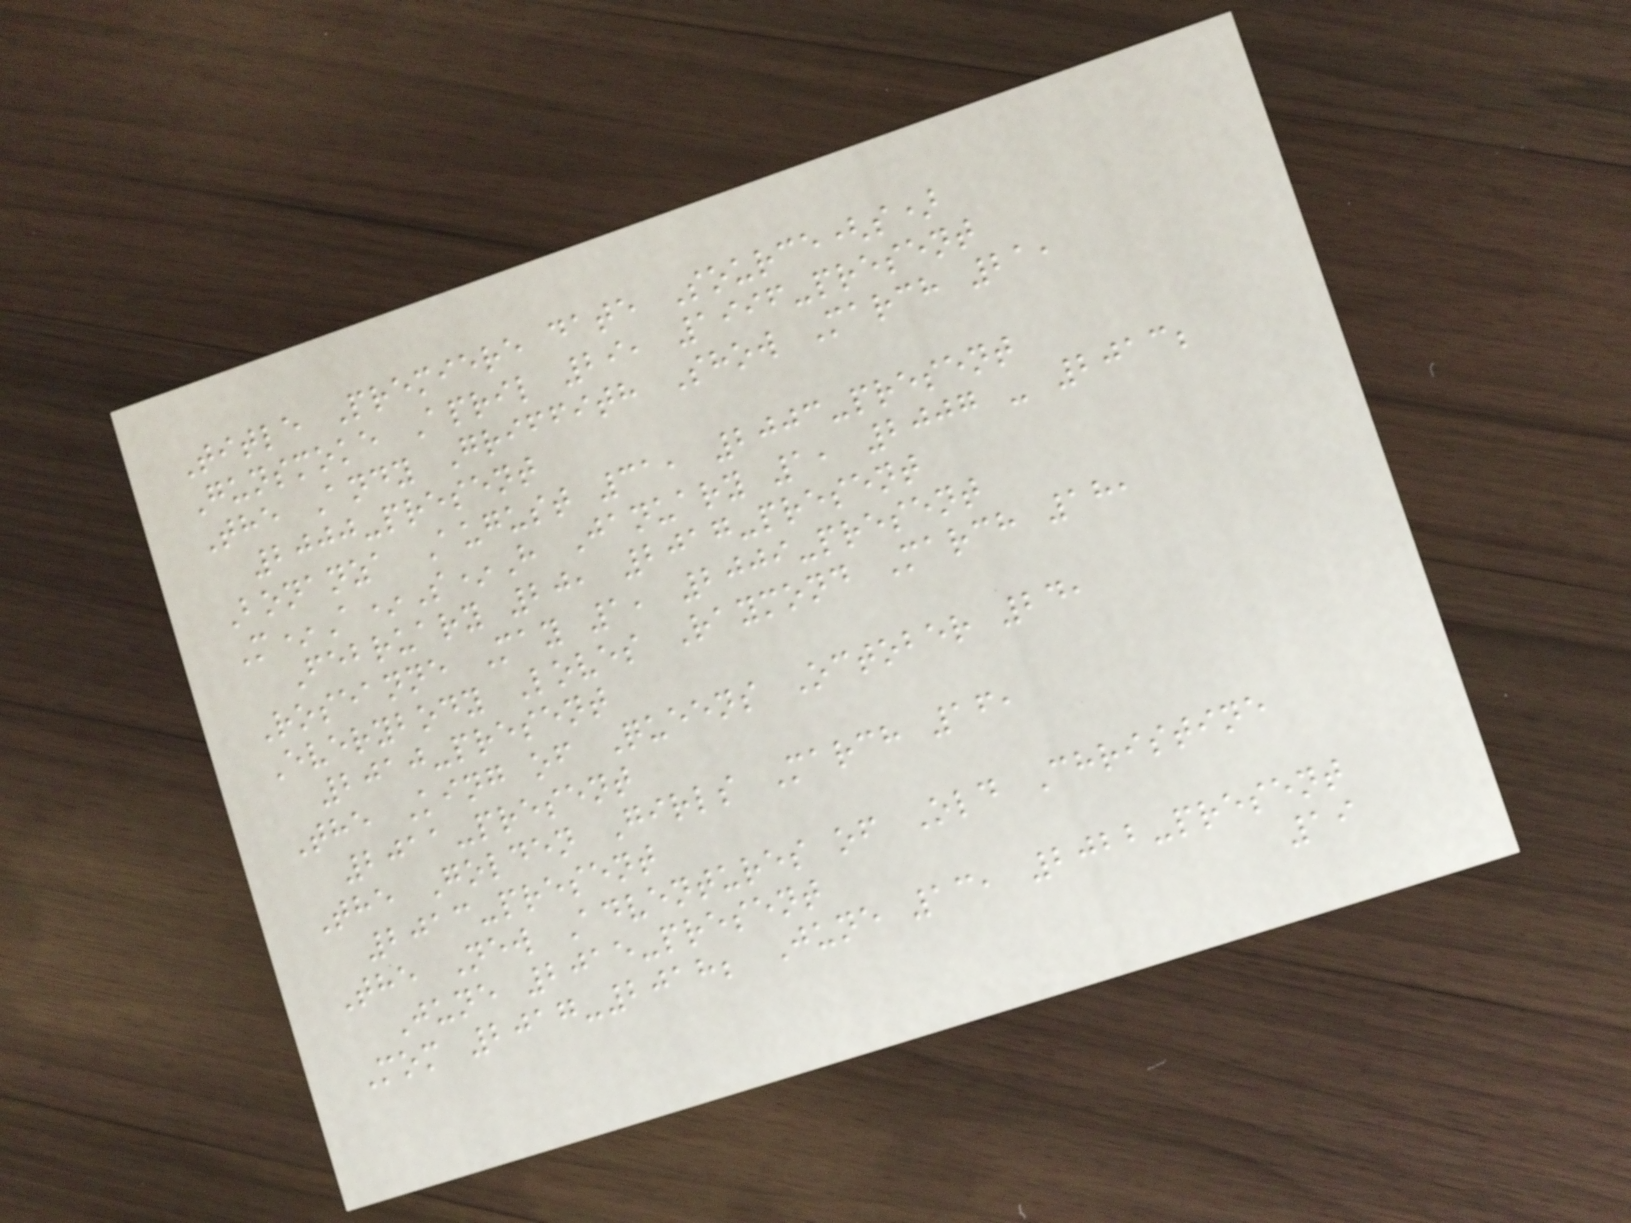Title Premiere date Source(s)
Gunsmoke April 29, 1996-present
The Andy Griffith Show March 21,
2000-present
Bonanza August 31, 2003-present
M*A*S*H January 1, 2007 - 2013;
February 20, 2017-present
Roseanne May 1, 2009-present
Everybody Loves Raymond March 18,
2010-present
The King of Queens October 24,
2011-present
The Golden Girls March 16,
2013-present
The New Adventures of Old Christine
June 2015-present
Mom 2017-2018; June 13, 2022-present
19
